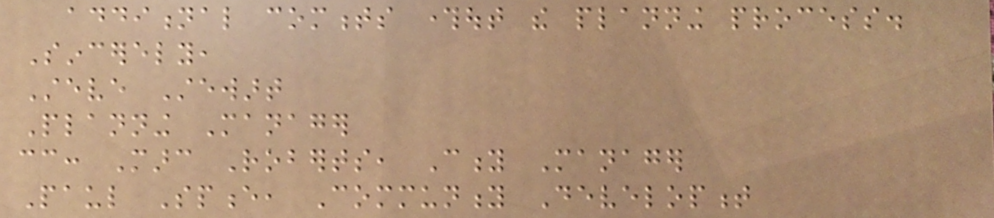additional comments throughout the planning process.
Sincerely,
Steve Stewart
Planning Manager
cc: Marc Roberts, City Manager
Paul Spence, Community Development
